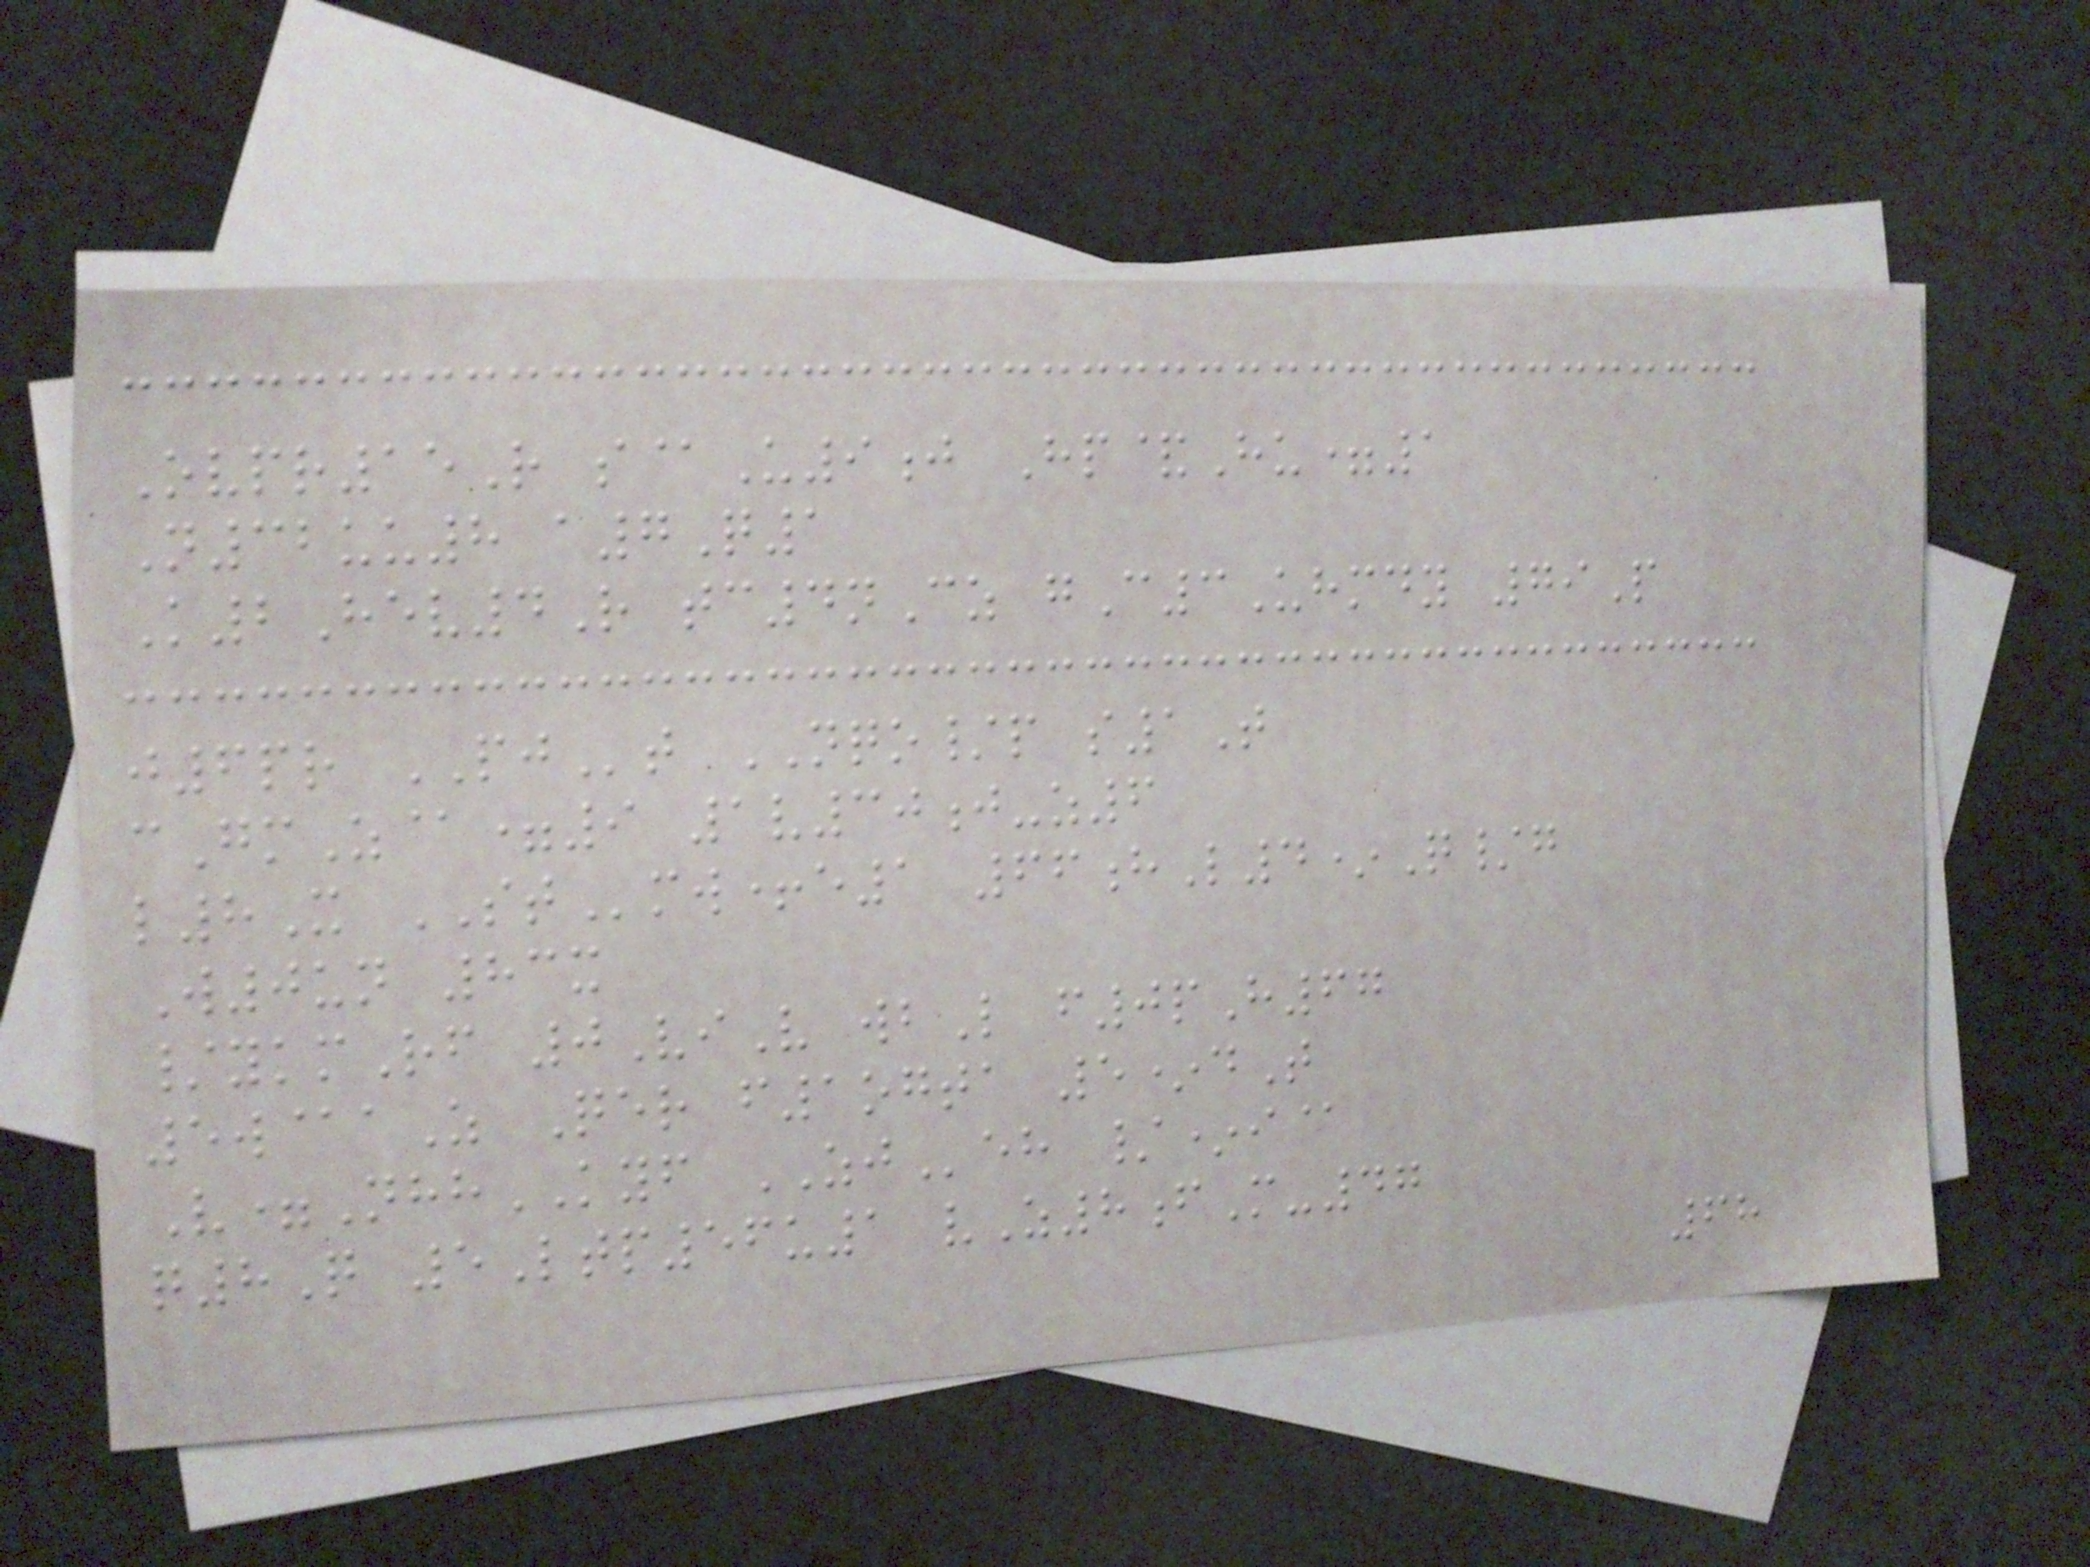Ovpr15R s@U9j Hp&Hu=1
N32uu8 a7Q1
K2Hev4R tc4nCz gC3Uhmdy 79P
j6pr PJt NQO/p s1T
cGmZ@=9 1v30j-z6
l8X STmw+e1 66hL4*Q/g
W0un 83x
/ykmRf 0ViV wbL f0pH67
5w@aZ Qer f1ogta 5*dT
V=NhhKYF ZJeh /*i@
q8Q 5Ltp56u1 vZ8fM-47
68
